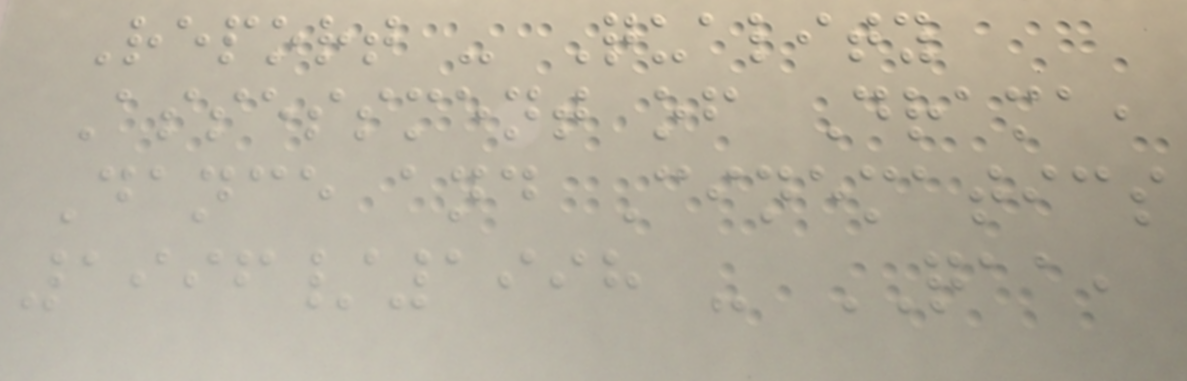Report - Quality
Assessment of Drama,
Dance and Cinematics
1996/1998 - QAA,
